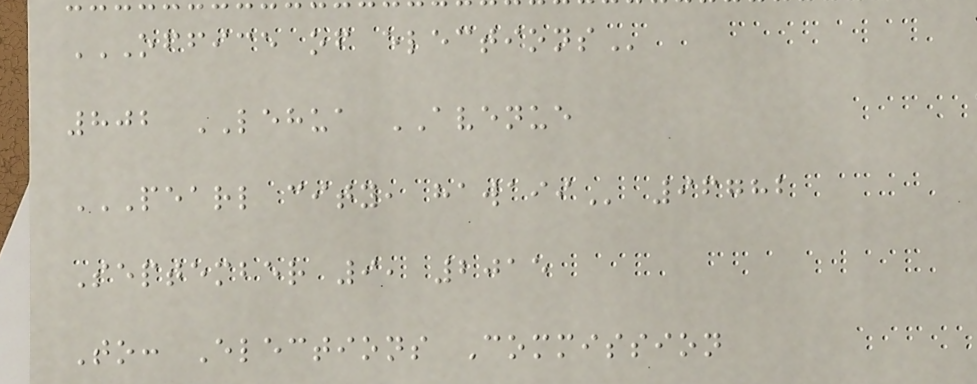OFFICE OF ELECTIONS
802 LEHUA AVENUE
PEARL CITY, HAWAII 96782
September 9, 2015
To: Elections Commission
